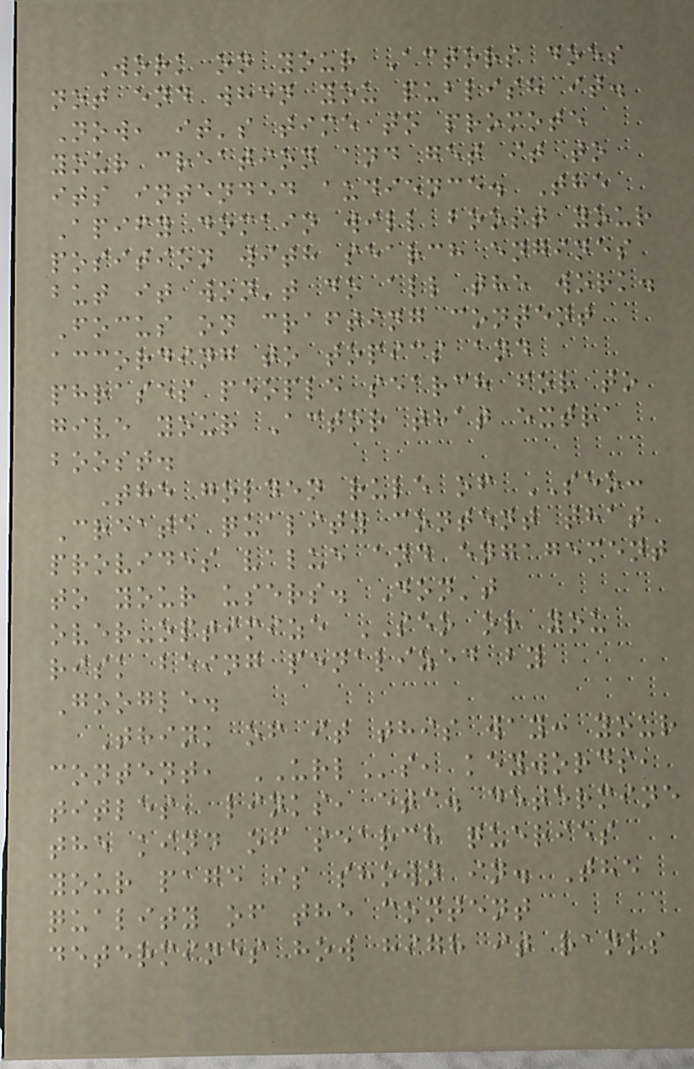Work on your Actors does
not end when you publish it.
Now, it's time to promote
your creation and get it to
its intended audience. The
Apify domain will boost your
position with search engines
but it won't do all the work.
Focus on crafting content
according to topics and
phrases people search for to
give your Actor that extra
boost.
The golden rule of SEO:
Create quality content that
provides value and engagement
to your users. Don't
over-optimize SEO or you
risk being penalized by
Google.
Think of it this way: your
content, URLs, keywords,
titles, links, etc. determine
the kind of search queries
your page is shown in. The
quality of the content
determines how high it ranks
